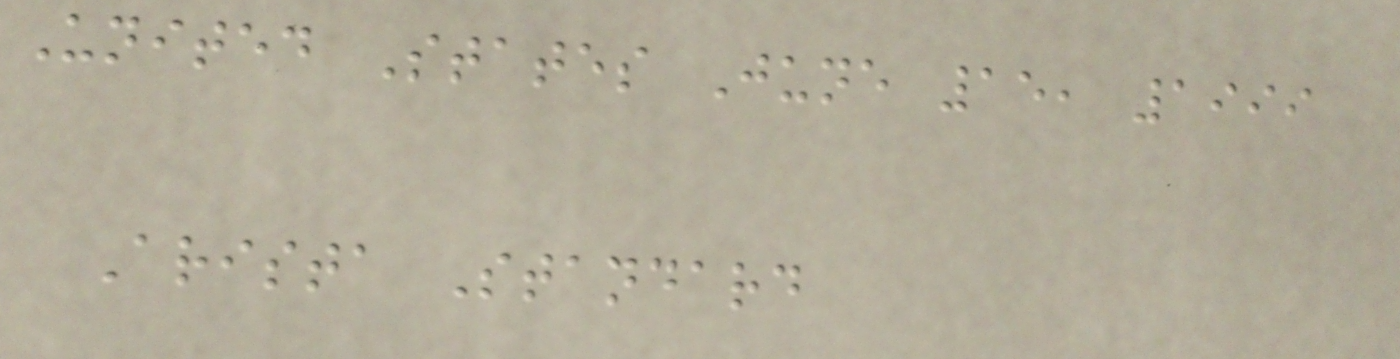United States June 15, 1999
Arista Standard
